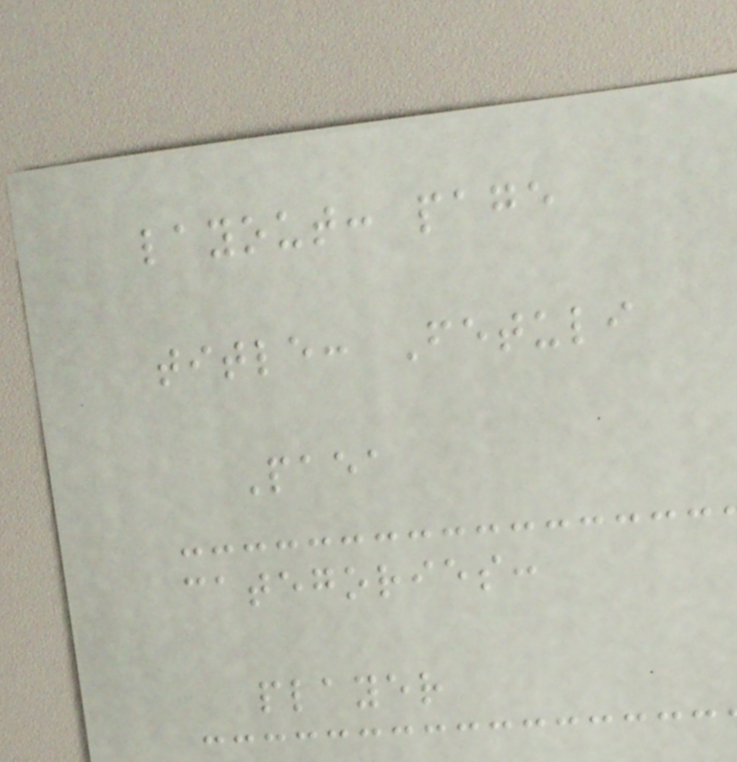layout: page
title: Fetuli
Paea
categories:
player
